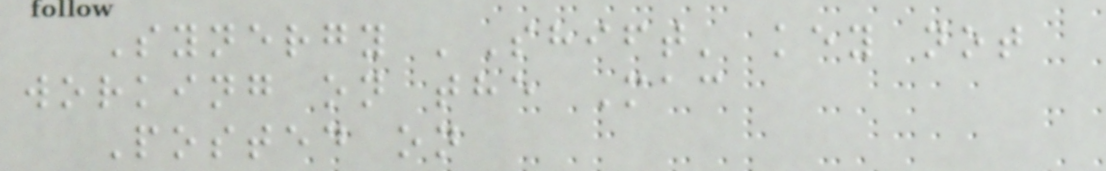Synergy 'Shift' key not
working on the Mac
Posted on
